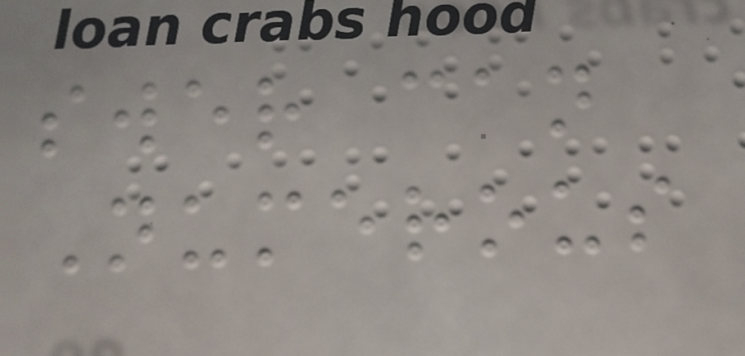swer can
Numerous
